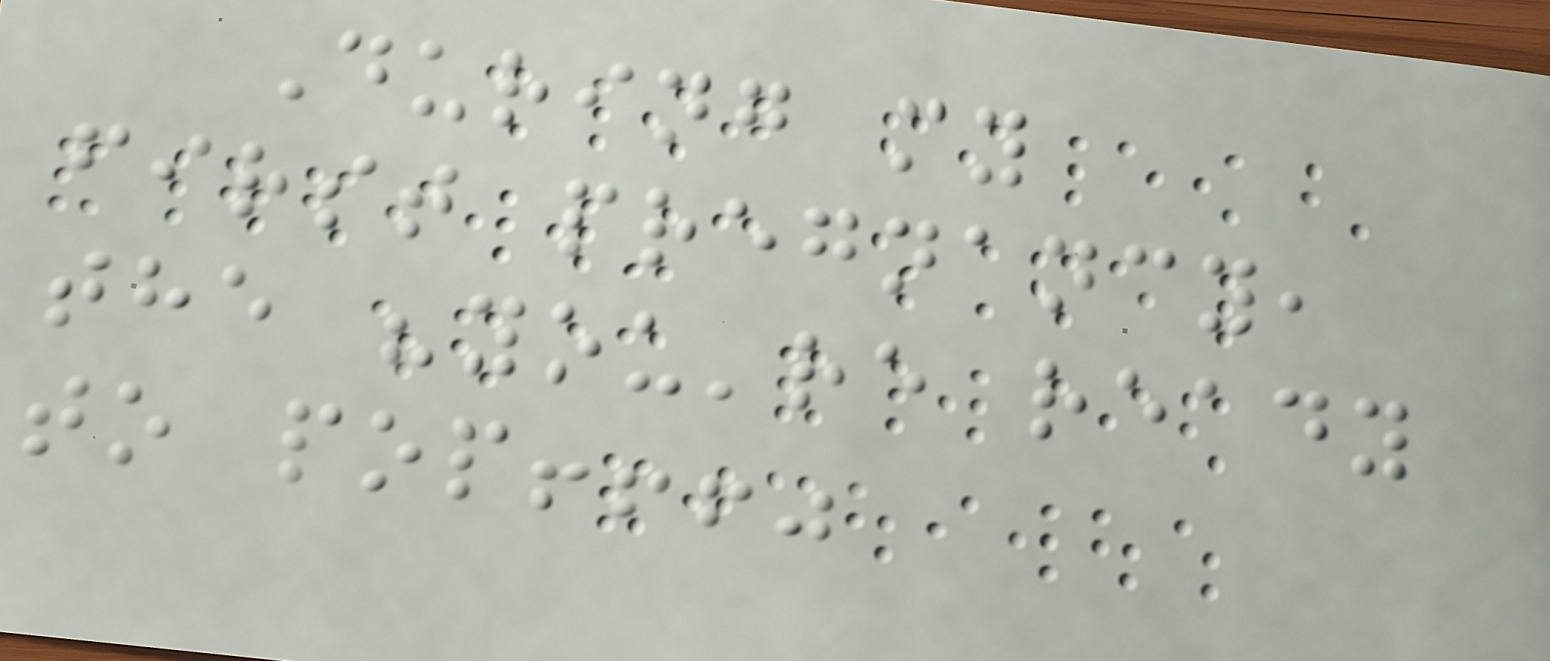During my
first pregnancy,
the "you're ready
to pop!!!"
